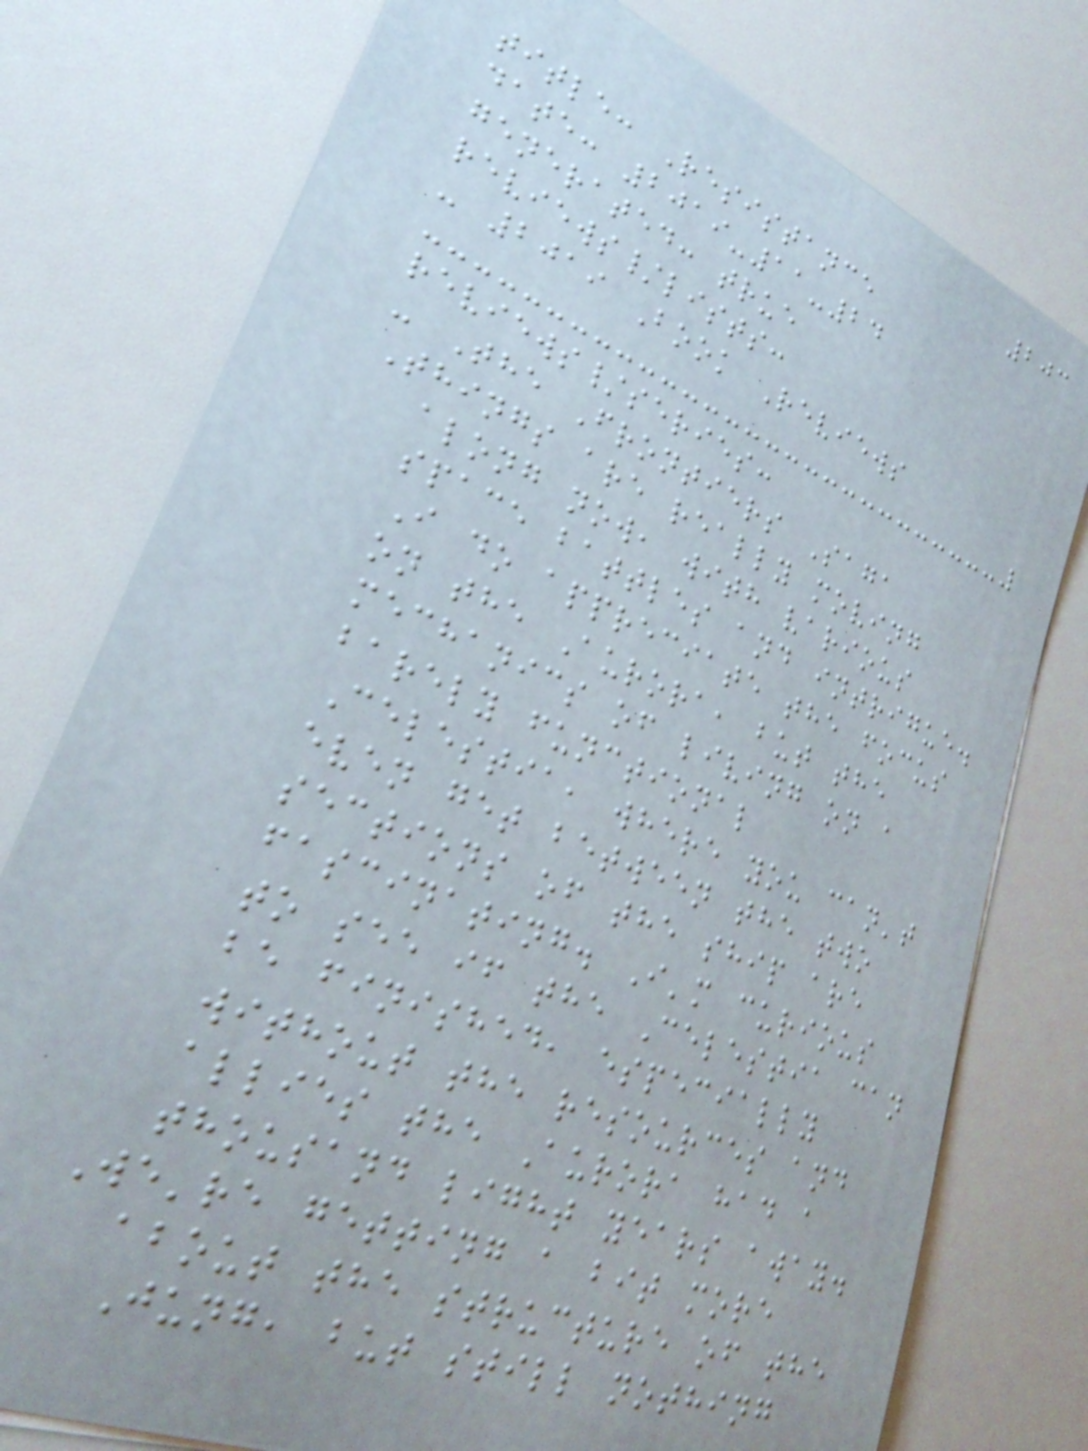203
title: Resistance
date: 2019-11-24
generated: true
reviews/lists:
- 2019 Book Reviews
reviews/series:
- The Frontiers Saga
Things are really moving
along now, with various
space battles and intrigue.
I do appreciate the focus
on the Aurora, but the
mechanics of living on a
barely functional
Celestia, where you can't
even get between the two
sections of the ship are
fascinating. I'm curious
to see if the Celestia can
be finished, especially
without the resources and
allies the Aurora had a
thousand light years away.
We're getting a bit more
about the structure of the
Jung, but still nothing
